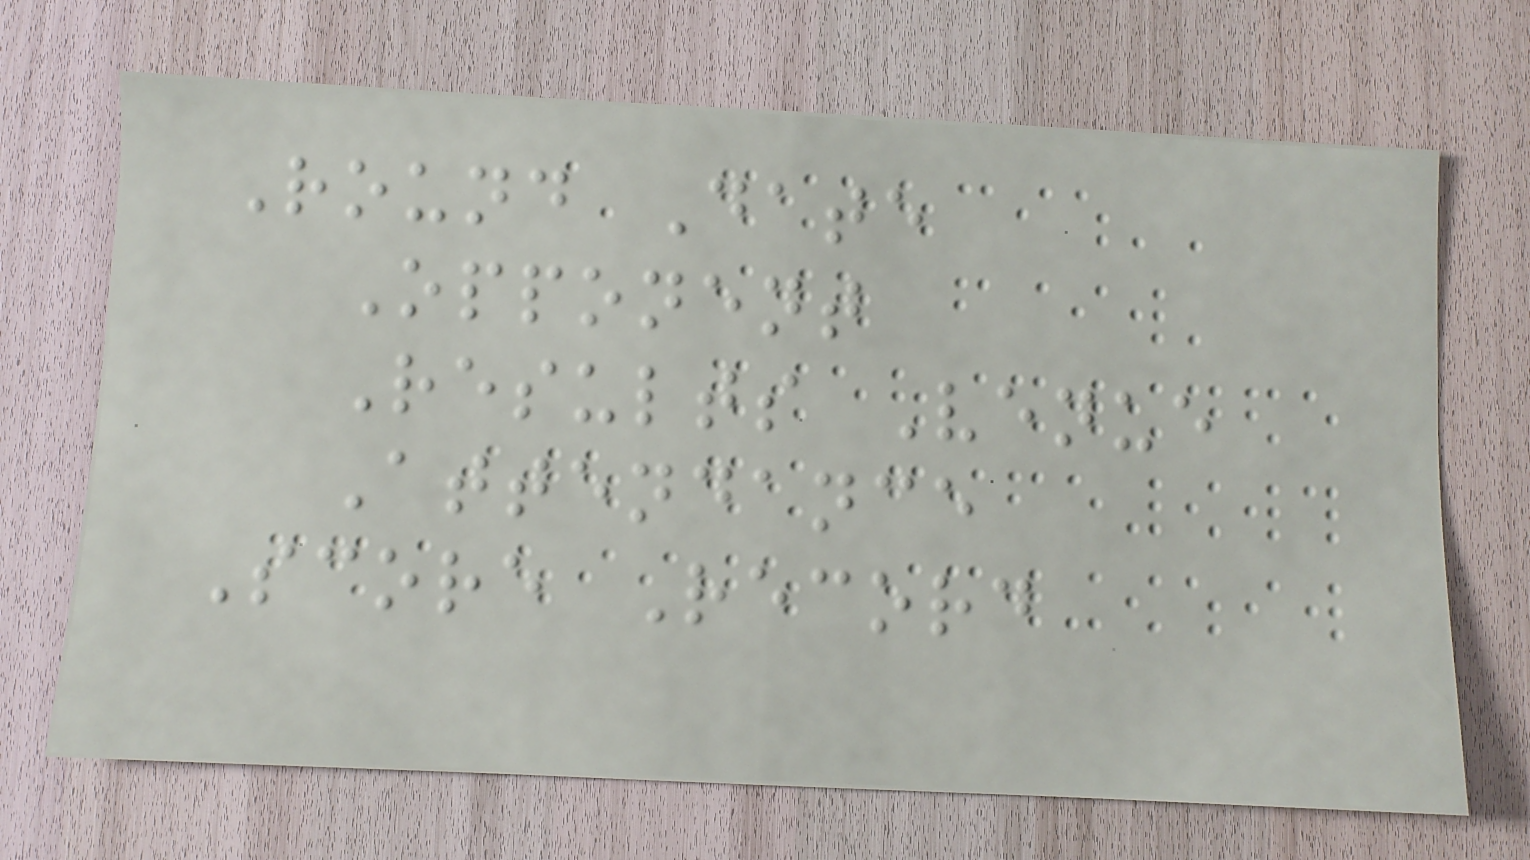Round Date
Opponent
Results Venue
Attendance
Score Record
